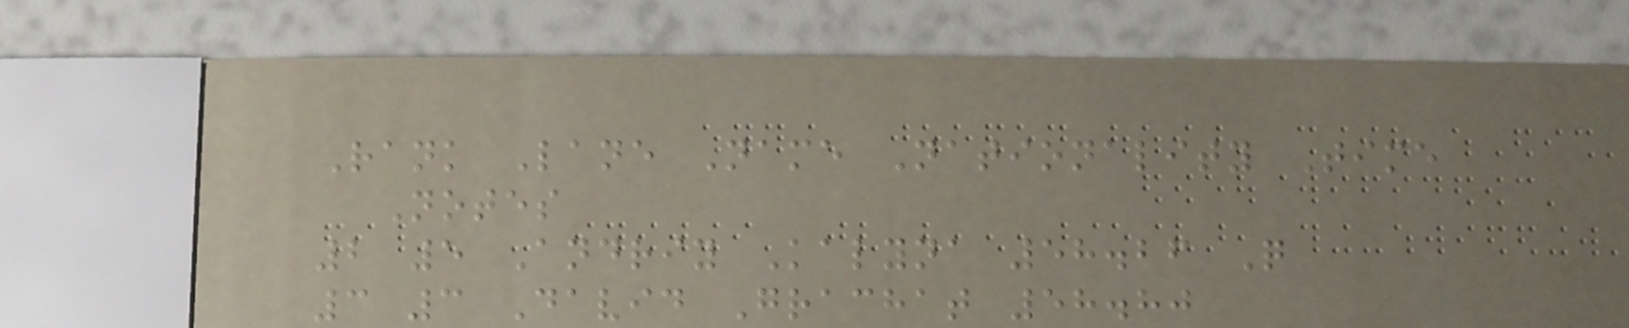Rank Lane Name Nationality Time
Notes
2 5 Andriy Kalyna 58.26 Q
3 3 David Grachat 58.80
